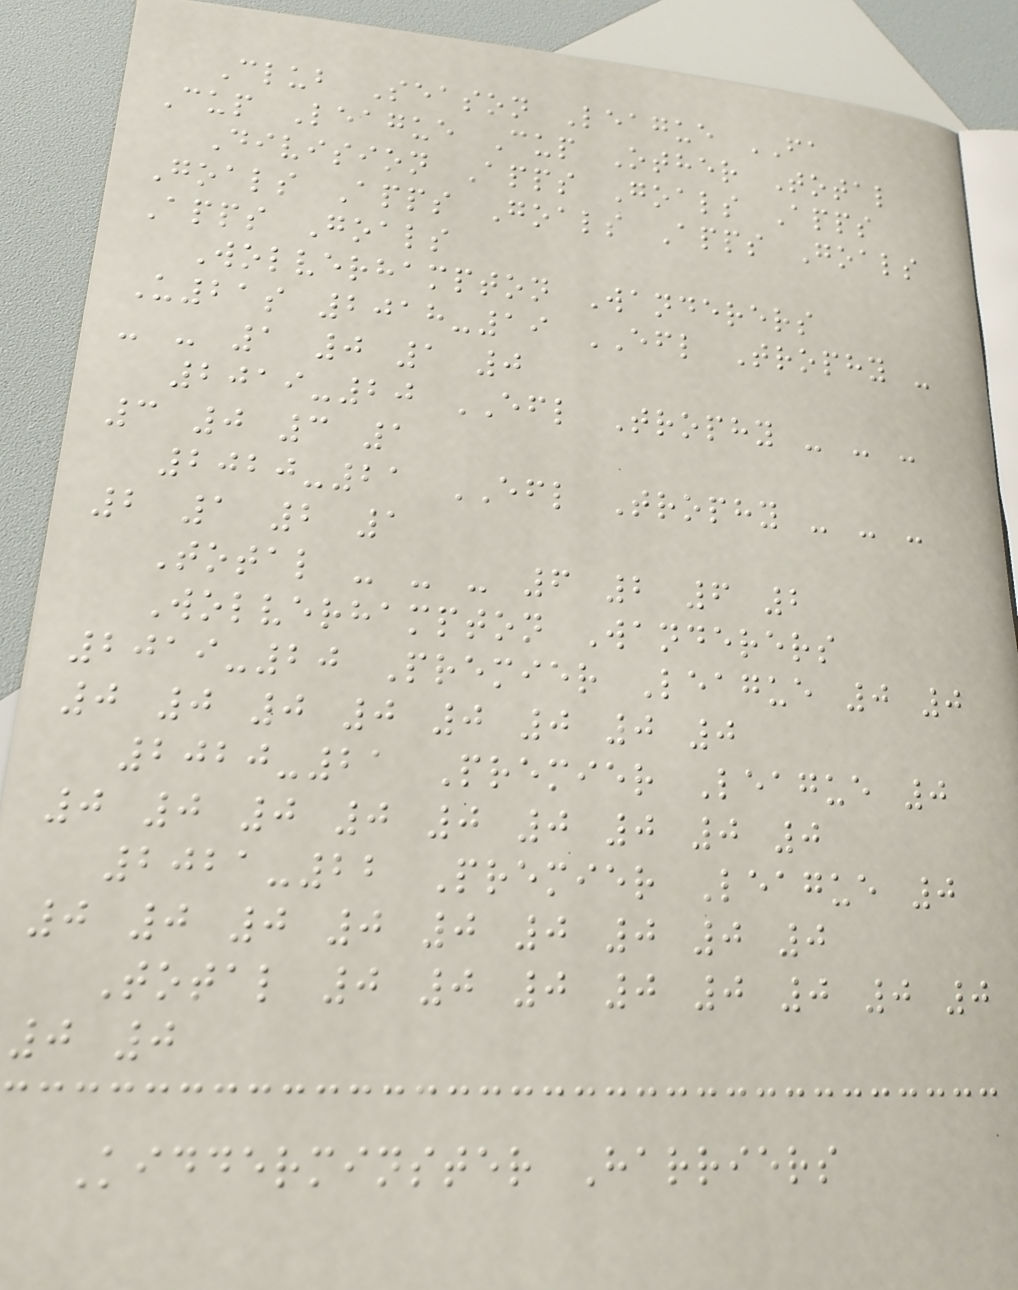Club Season League FA
Cup League Cup Other Total
Division Apps Goals Apps
Goals Apps Goals Apps Goals
Apps Goals
Wolverhampton Wanderers
U21s 2018-19 EFL Trophy -
- - 1 0 1 0
2019-20 EFL Trophy - - -
3 0 3 1
2020-21 EFL Trophy - - -
2 1 2 1
Total - - - 6 2 6 2
Wolverhampton Wanderers
2019-20 Premier League 0 0
0 0 0 0 0 0 0 0
2020-21 Premier League 0
0 0 0 0 0 0 0 0 0
2021-22 Premier League 0
0 0 0 0 0 0 0 0 0
Total 0 0 0 0 0 0 0 0
0 0
Kidderminster Harriers
